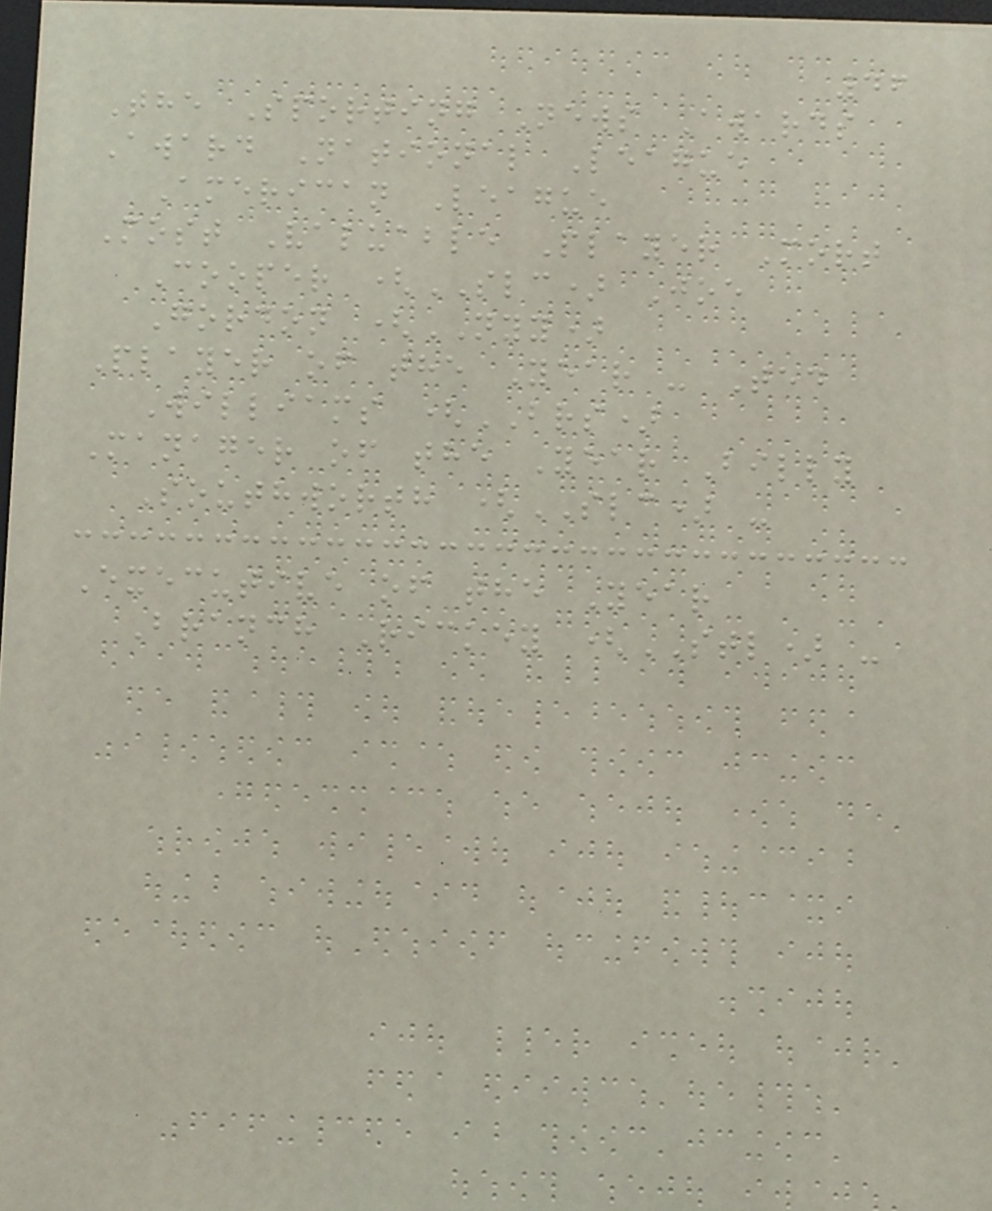46
The Sporting News Awards
Award National League
American League
Most Valuable Player Mort
Cooper (SLC) Joe
Gordon (NYY)
Player of the Year - Ted
Williams (BRS)
Manager of the Year Billy
Southworth (SLC) -
Executive of the Year
Branch Rickey (STL) -
